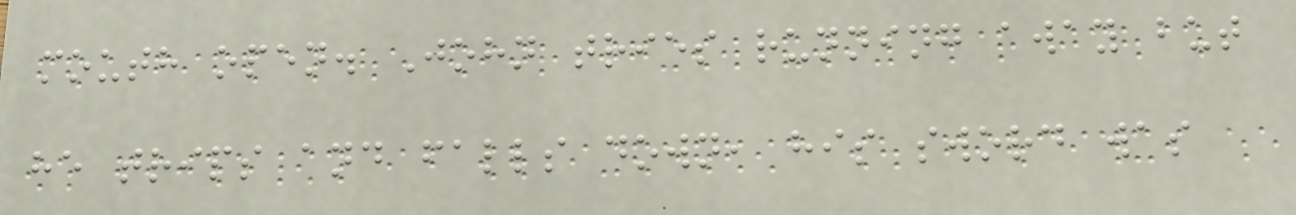mouth open. John tries running away but
he trips and falls down, his sword was
